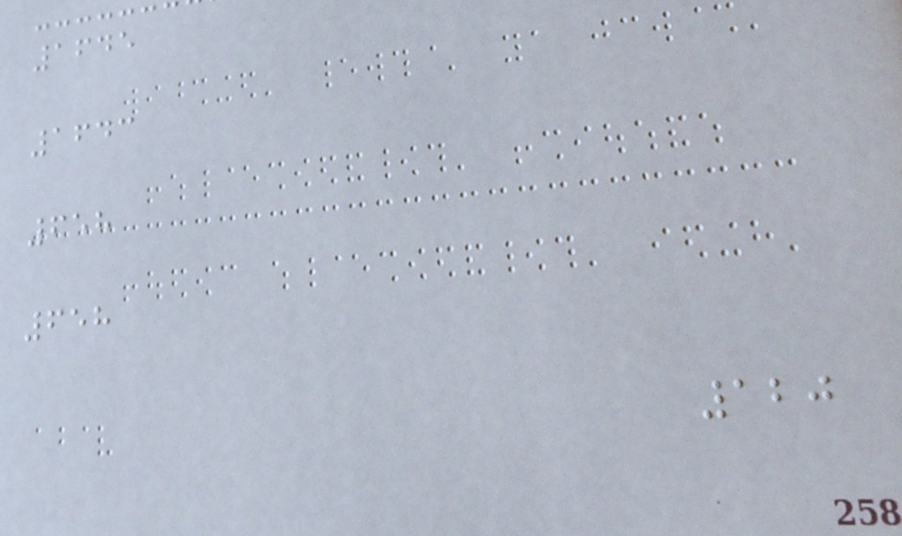1645
1643
658
658
120
